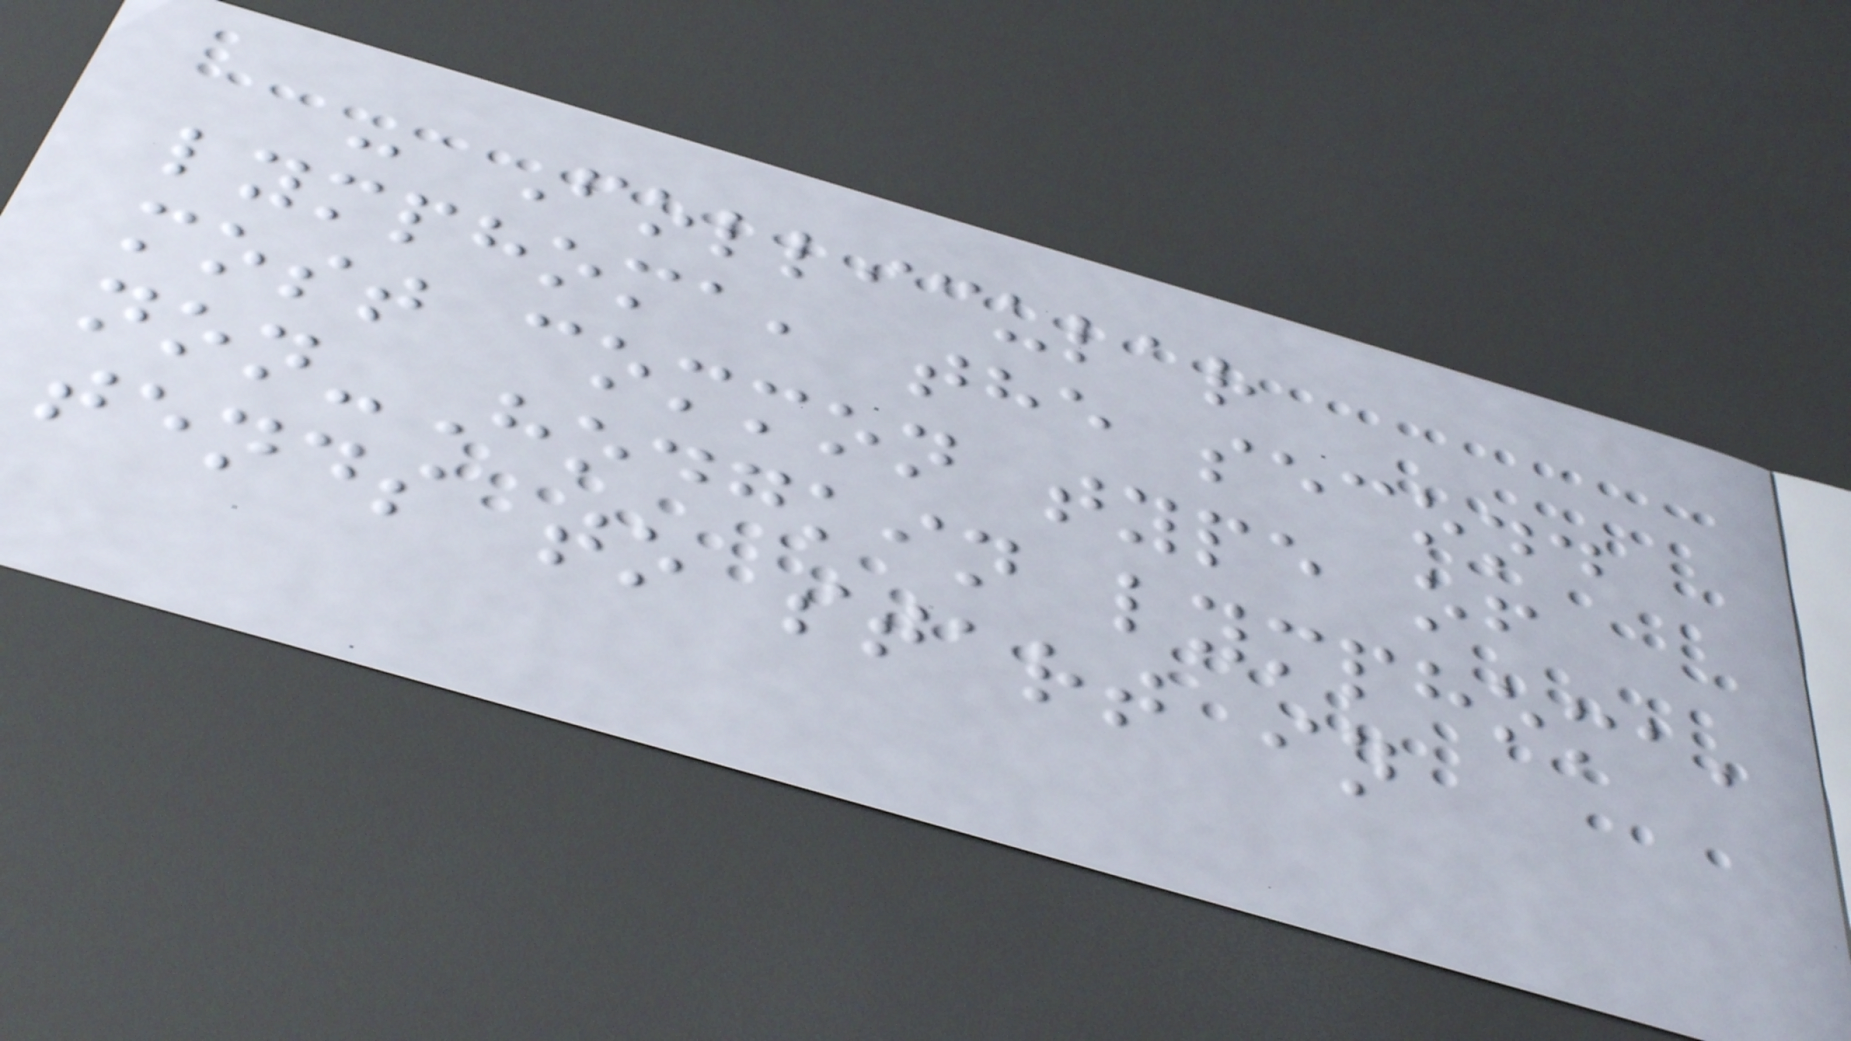- Follicular
lymphoma, the second
most common type of
non-Hodgkin lymphoma,
tends to start in
